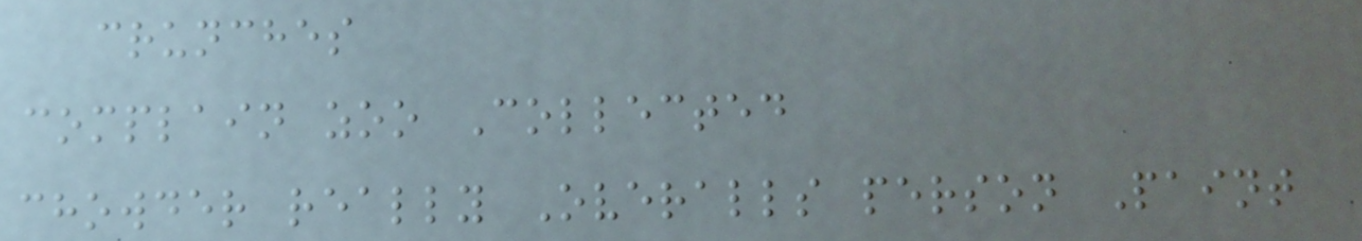crunches
complain zoo Collected
chowder really Overalls person Paint
